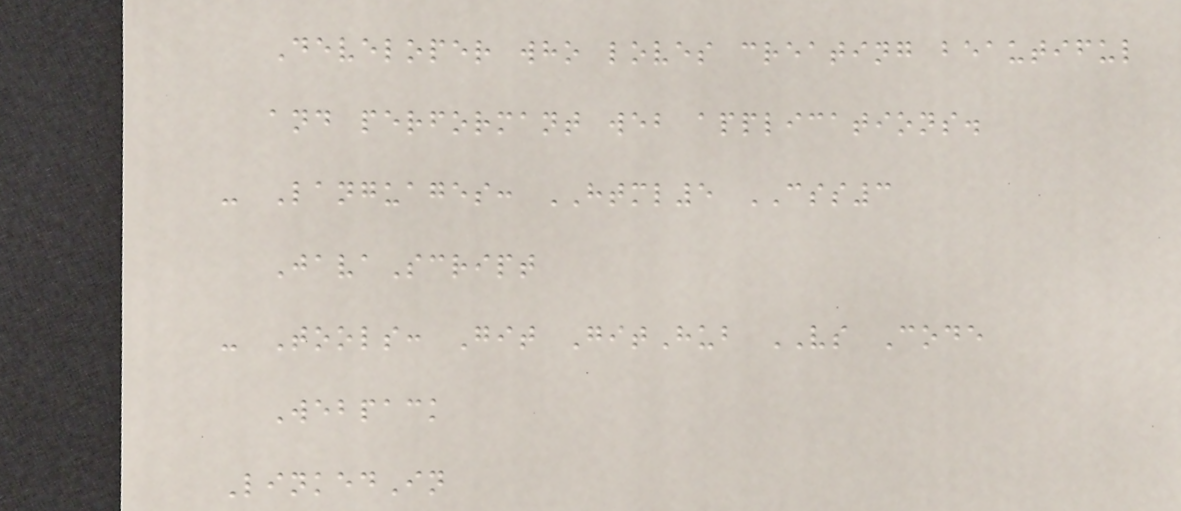Developer who loves creating beautiful
and performant web applications.
- Languages: HTML5 CSS3
JavaScript
- Tools: Git GitHub VS Code
Webpack
LinkedIn
